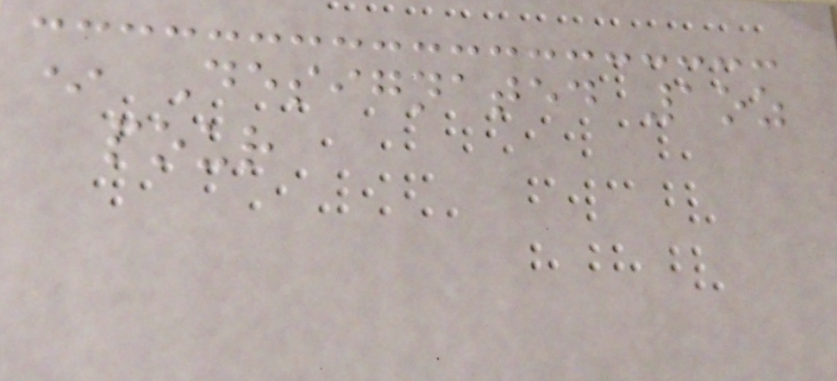* Designated 1oz
pour
